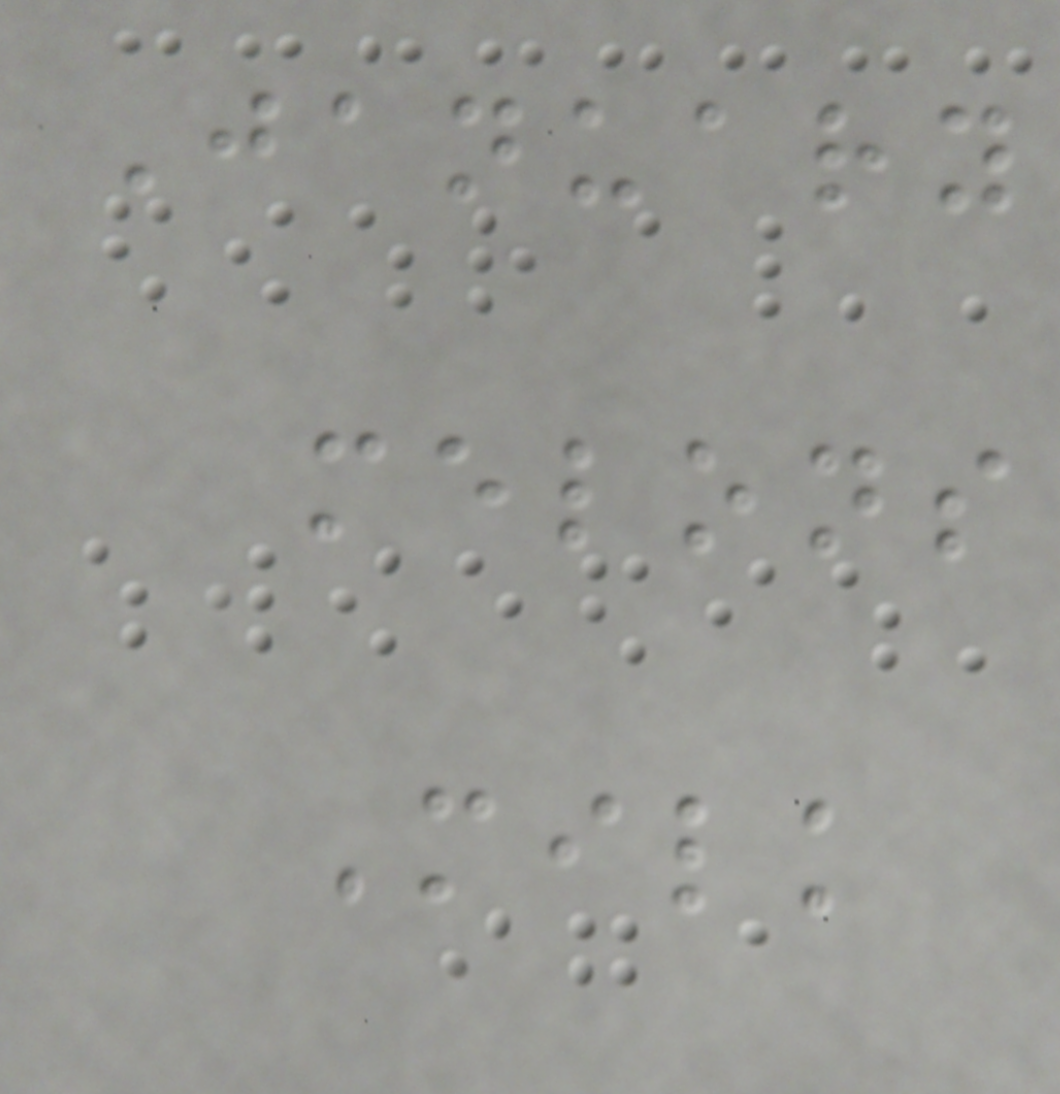January
melons
Milk
